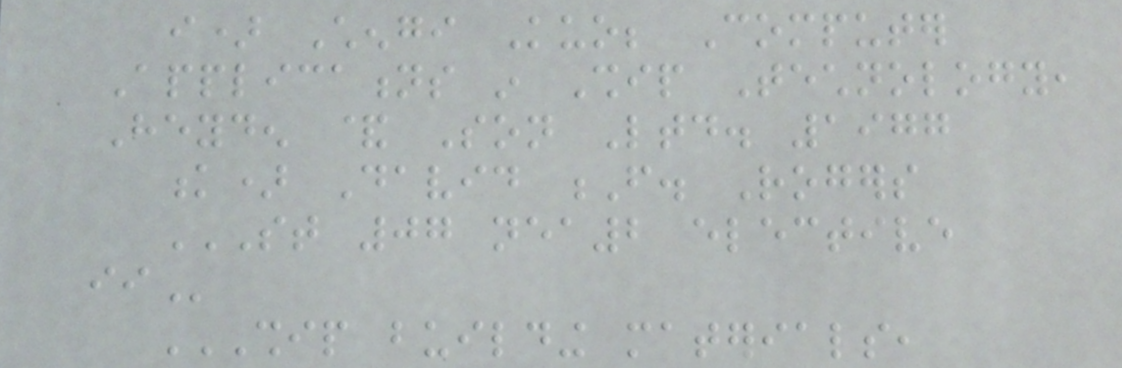i) Chengi Kuo; Computer
Applications in Ship Technology,
Heyden & Son Ltd. 1977
k) David F. Rogers
ST 07 NEA2 ELECTIVE
II
SHIP BUILDING MATERIALS,
